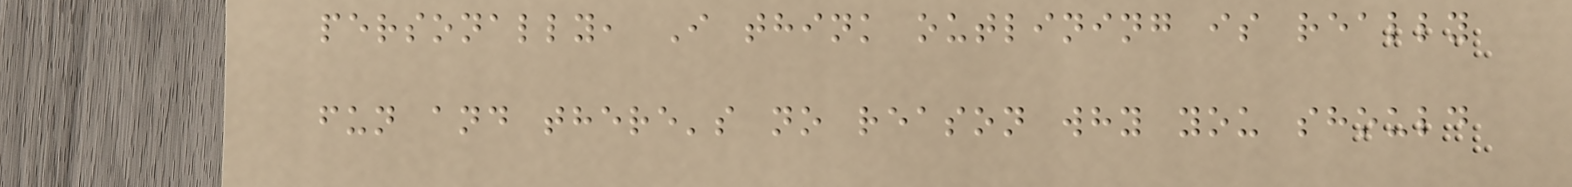personally, I think outlining is really
fun and there's no reason why you should
